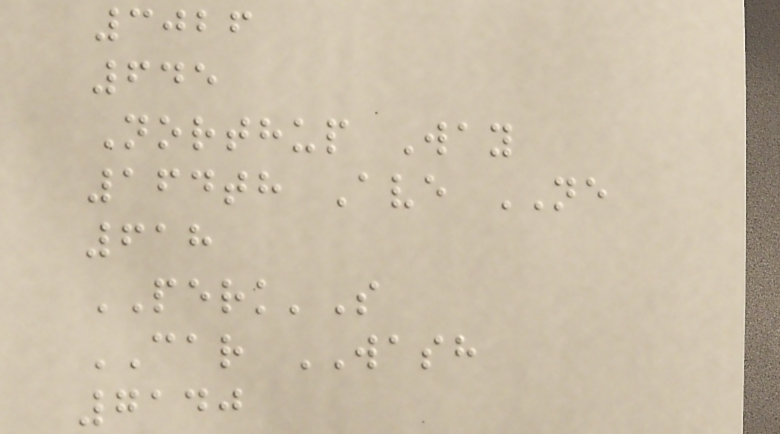3026
645
Northup Way
164th Ave NE
618
PERK'S
CAR WASH
7140
